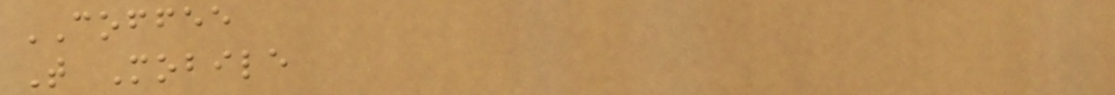COFFEE
T Mobile
